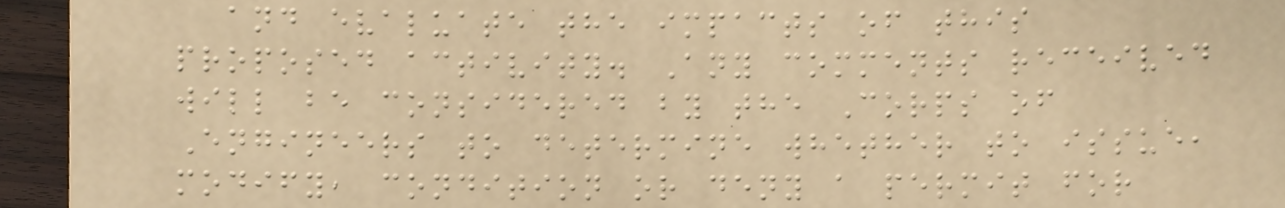and evaluate the impacts of this
proposed activity. Any comments received
will be considered by the Corps of
Engineers to determine whether to issue,
modify, condition or deny a permit for
